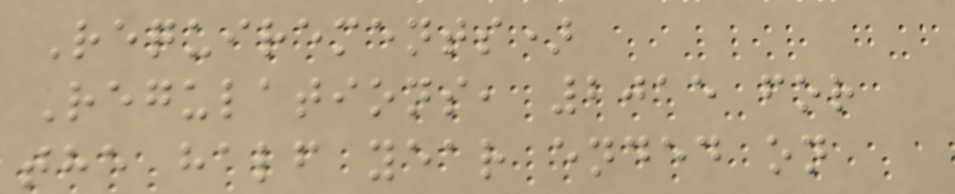Requirements)
Regulations, 2015 for
the half year ended on
